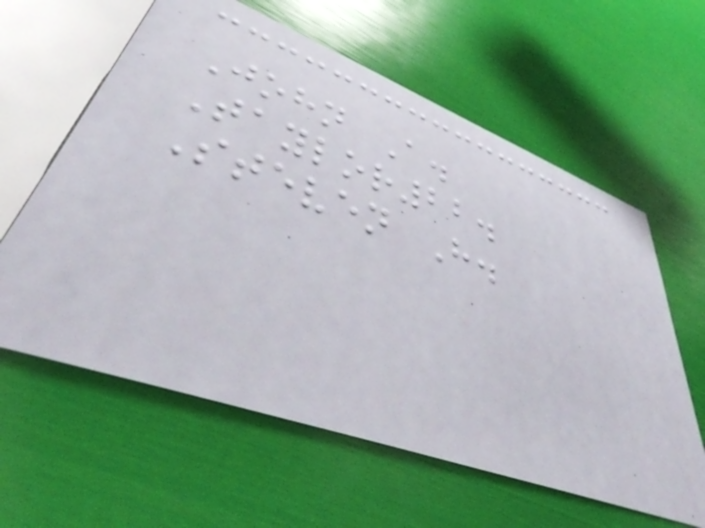John A.
Taylor22.
Steven H.
